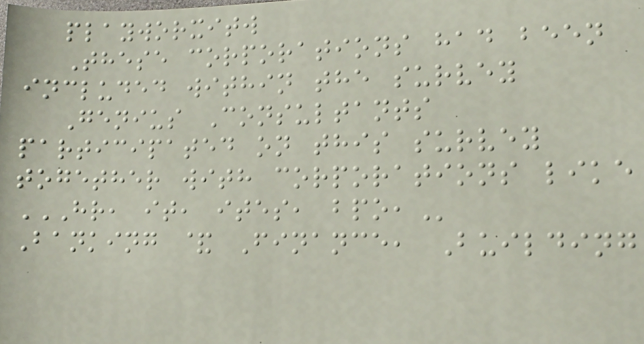playworxitw
These corporations had been
included within the survey
Genius Consultants
participated on this survey
together with corporations like
HR, IT, ITES, BPO,
Banking & Finance, Building
